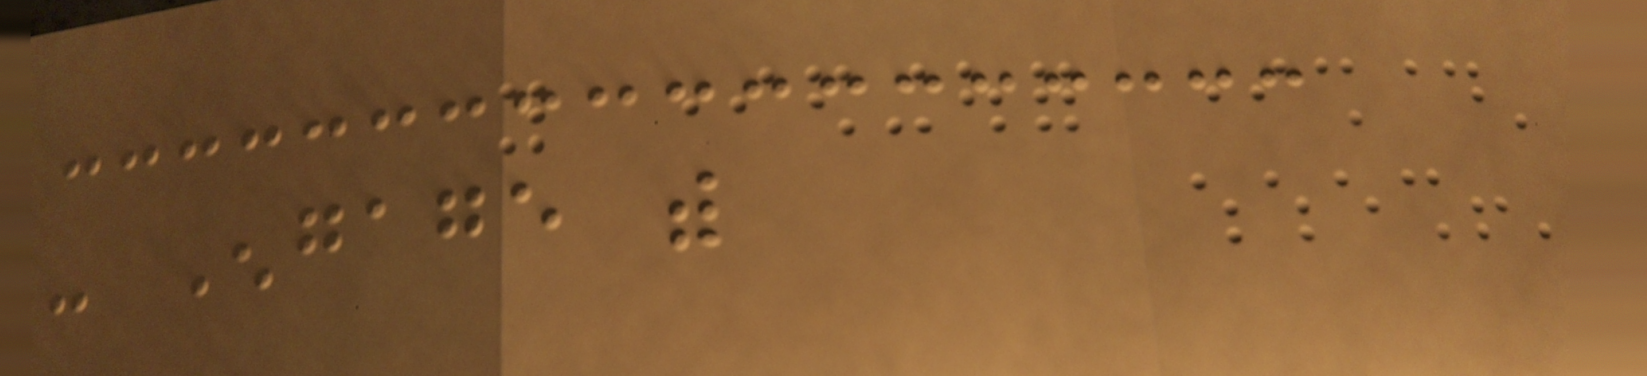- Engage with
